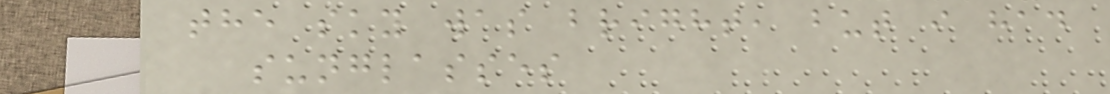the sky was bright, but i had
sunglasses
